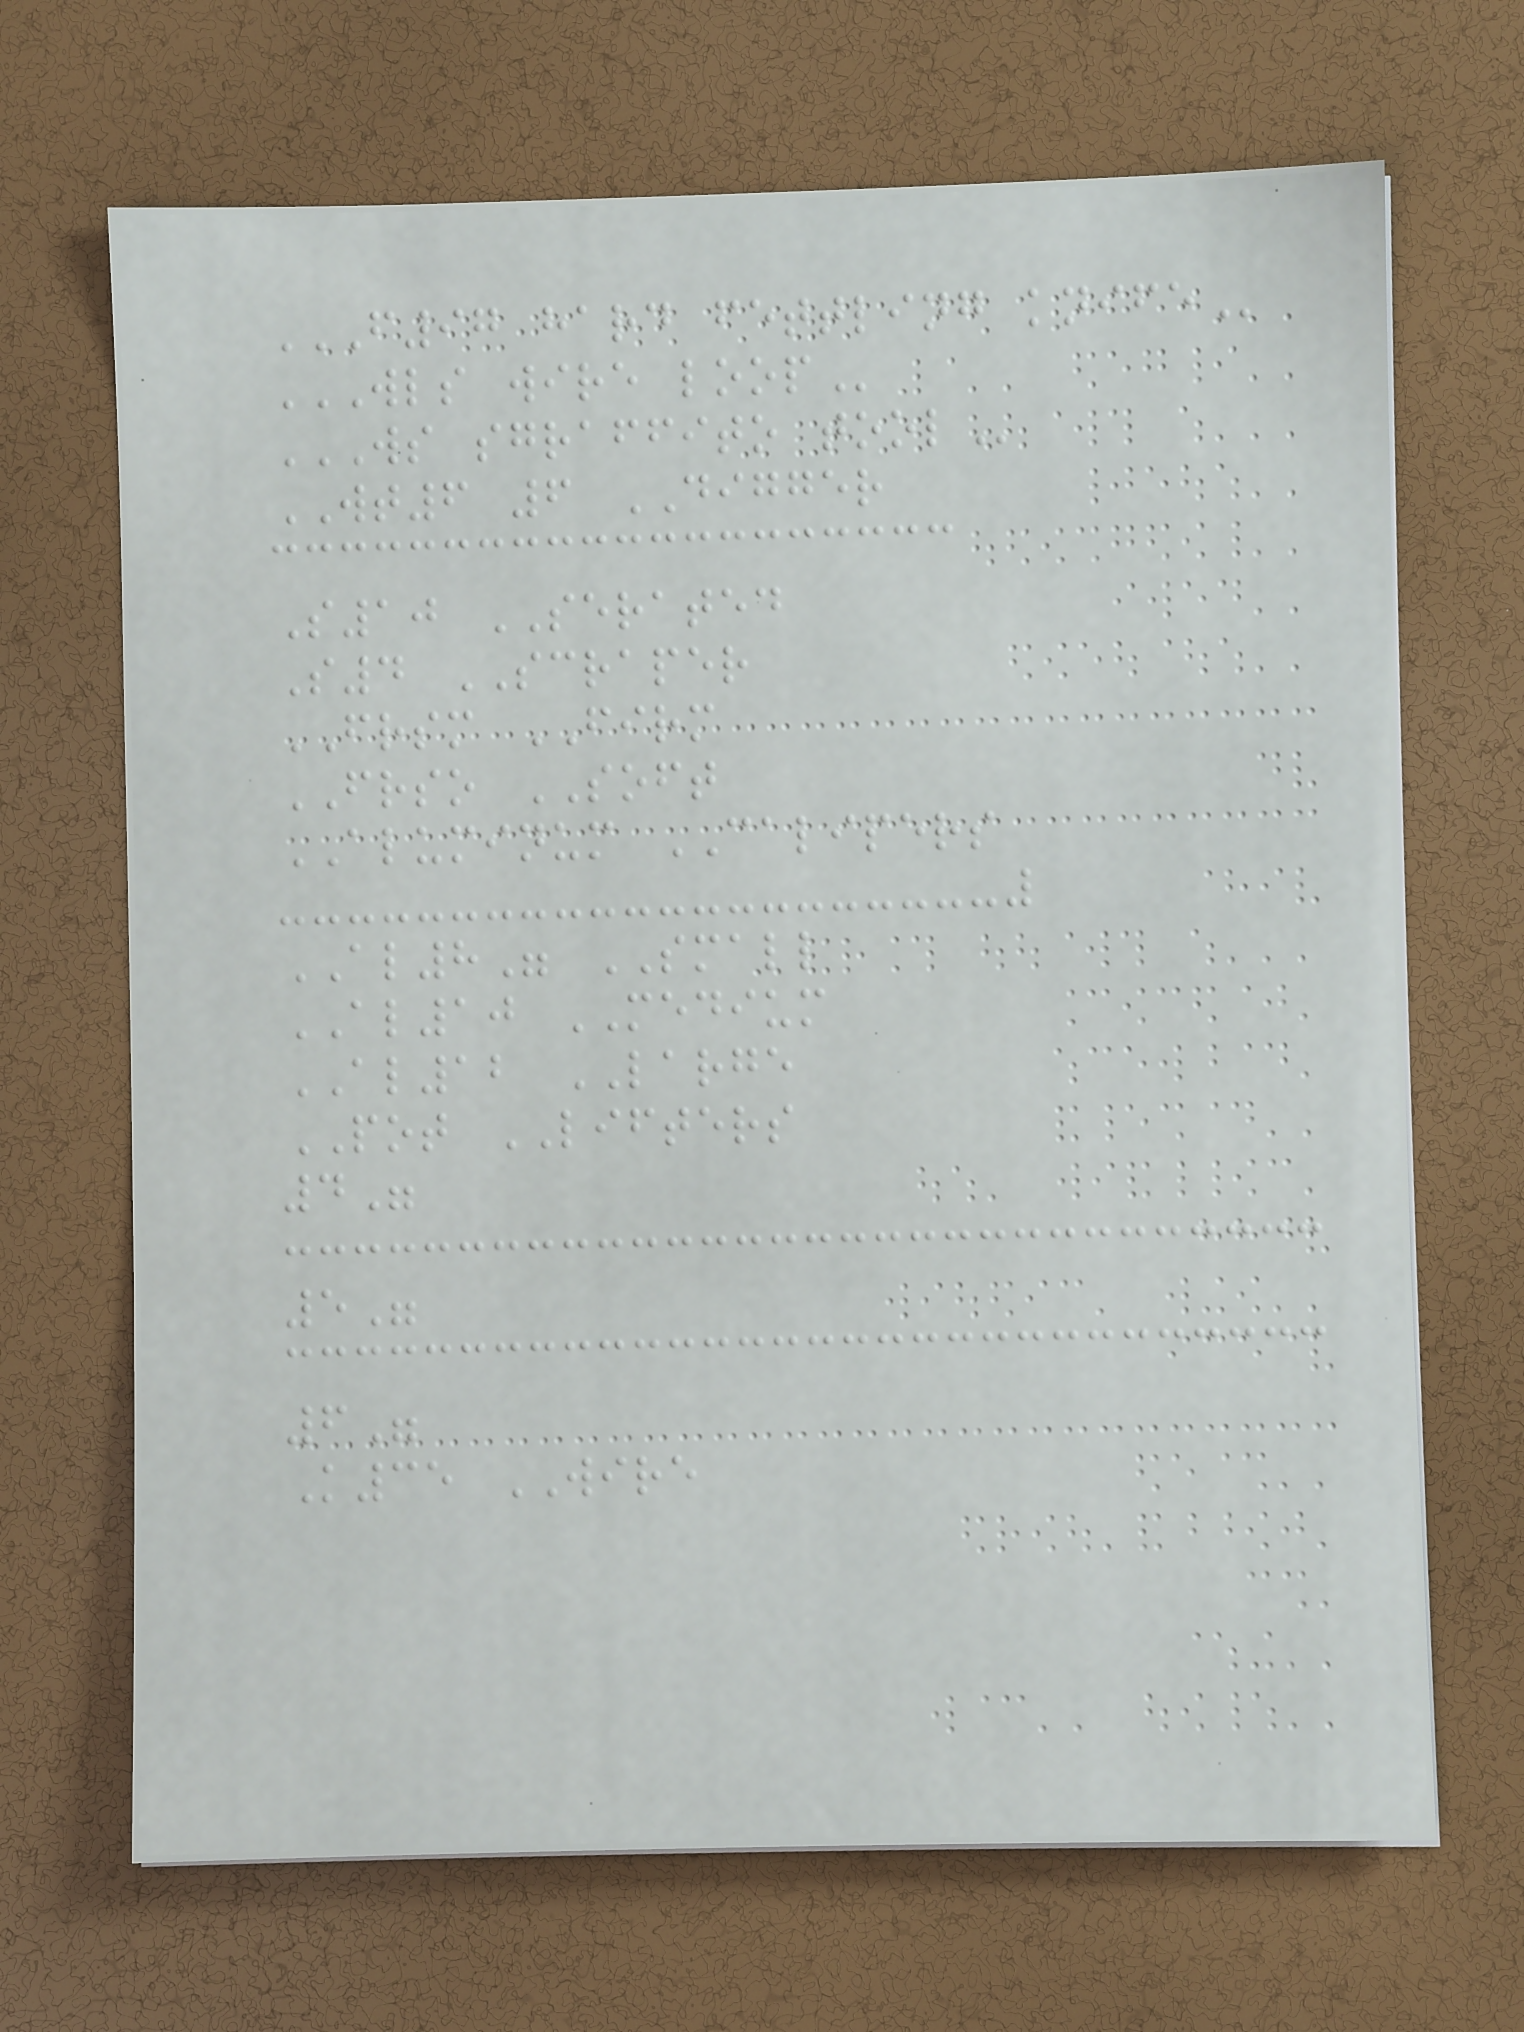F97 HARD FETTLING KNIFE
WLS WIRE LOOP
WS SGRAFFITO TOOL
WT6 6 DIGGER
S10 SERATED
S4 SCRAPER
FRSM FIRM
FRSO SOFT
ALUMINUM CALIPERS
AL8" SMALL
AL10 MEDIUM
AL12 LARGE
POT LIFTERS
4"
5"
6"
K35 WIRE
